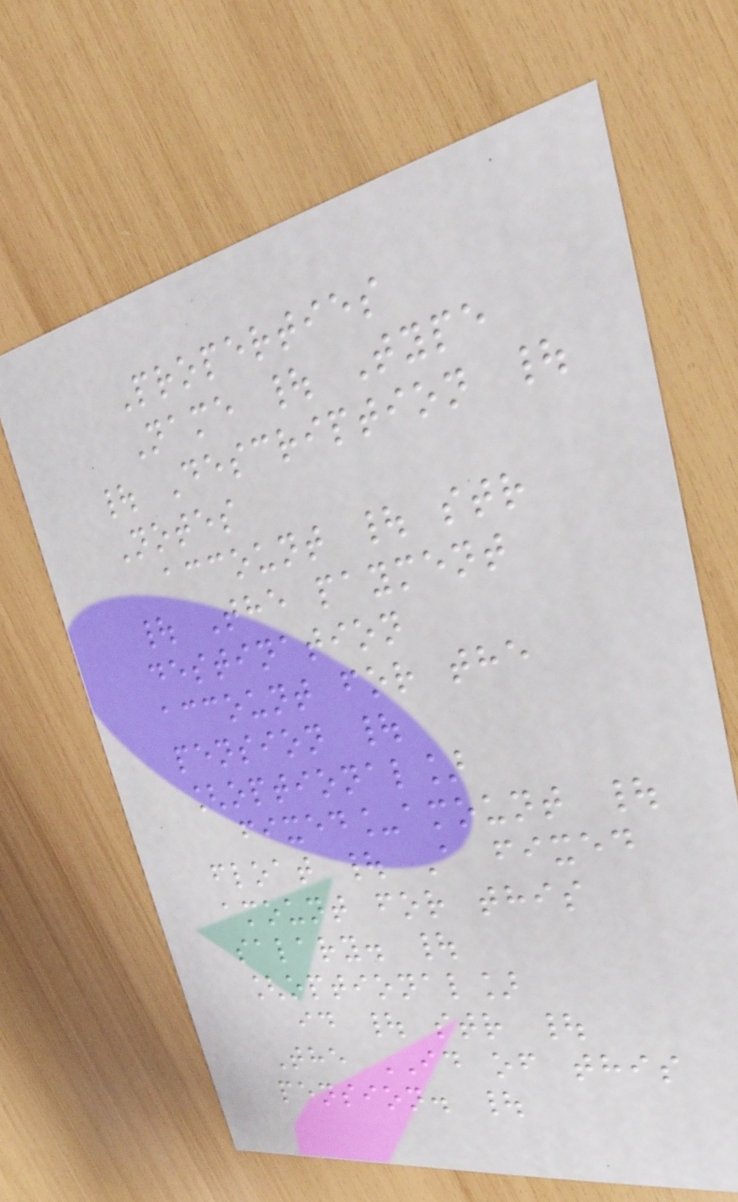Properties
Name | Type
| Description |
Notes
account | str
| The payment
destination
account for the
pension |
[optional]
fixed_amount |
float | A fixed
amount for this
salary. |
[optional]
id | str |
The ID of this
pension. |
